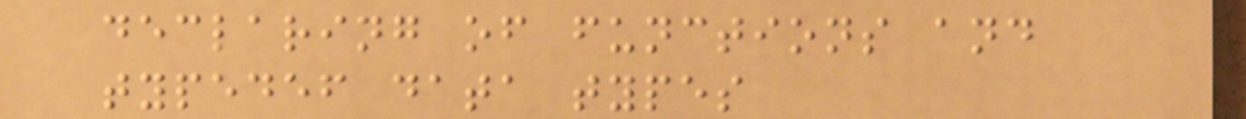declaring of functions and
typedef data types
